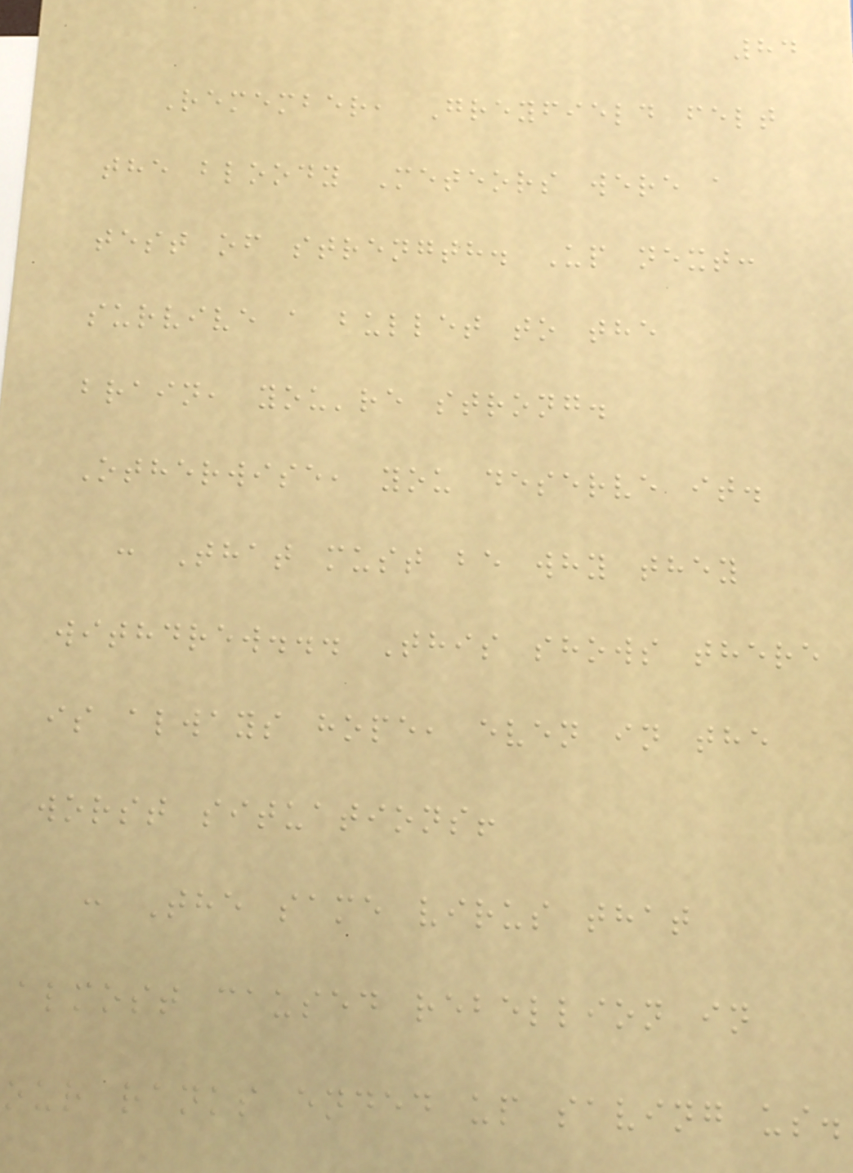84
Remember, Greyfield felt
the bloody Meteors were a
test of strength. Up next:
survive a bullet to the
brain, you're strong.
Otherwise, you deserve it.
: That must be why they
withdrew... This shows there
is always hope, even in the
worst situations!
: The same virus that
almost caused rebellion in
our ranks ended up saving us.
